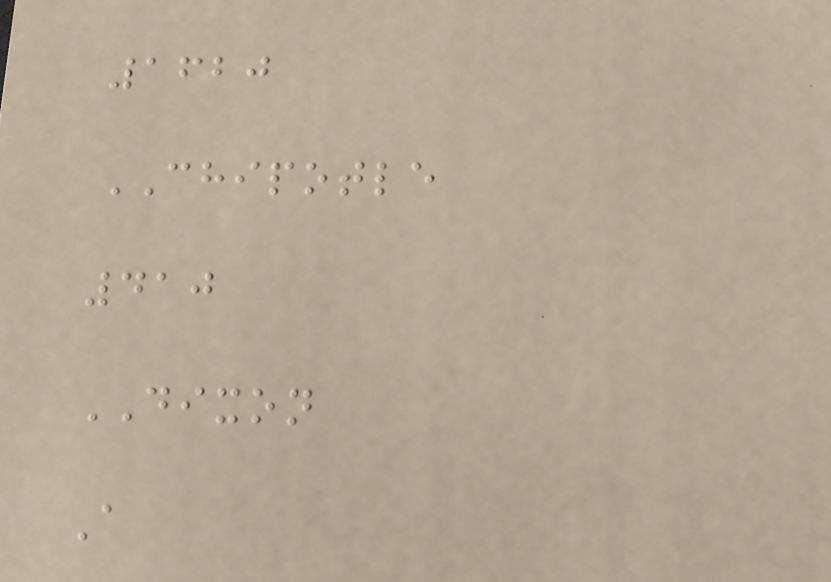1620
CHIPOTLE
410
DIXON
A
